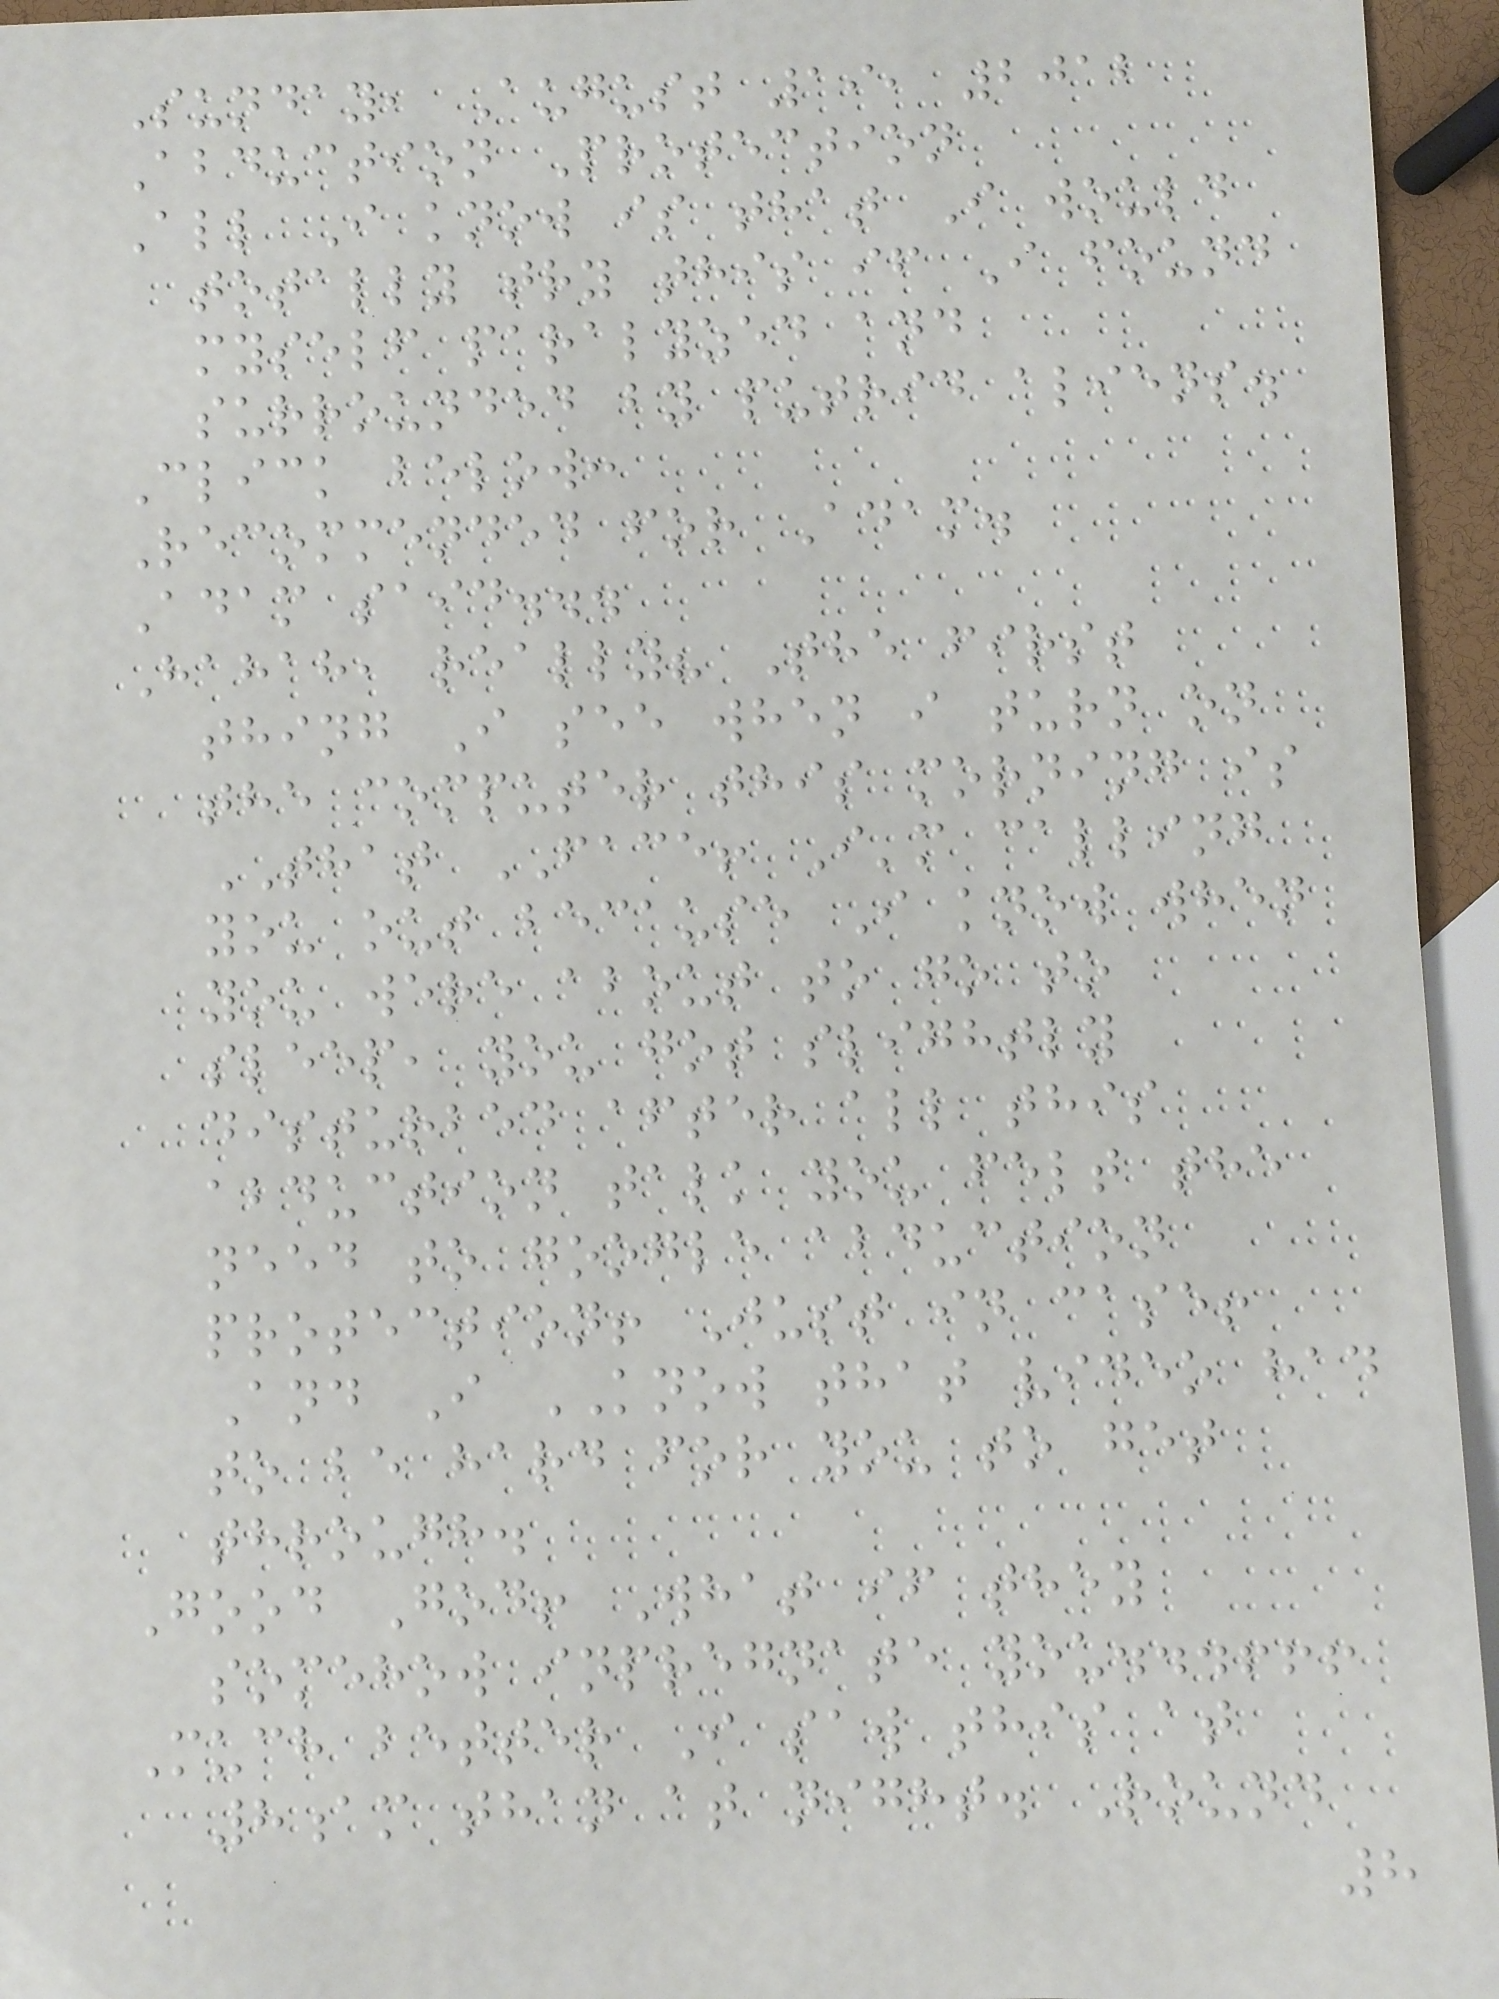Sunday, August 19, 2012
Abduction Protection
All I know is that I would
totally try this if I found
myself paralyzed and
surrounded by putrid aliens.
Click below:
Recommended for Adam.
Adam said...
Hahah, really? The first
thing I see when i turn on
the computer this morning is
THAT FACE! I'm calling
you out because I know when
you were about to go to
sleep, you got slightly
disturbed after all this
abduction talk you felt the
need to google abduction
protection! Just in case!
And I KNOW that video had
to be hard for you to get
through.
Good God! What if they
somehow inpregnate you...!!!
Much better I saw this at
8am than at night. Round
8
